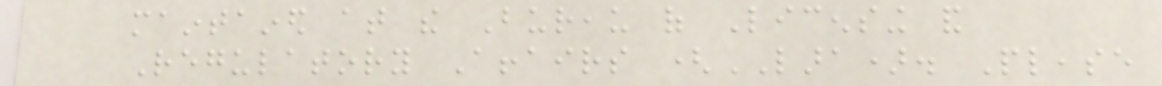maintained at the Bureau of Licensing and
Regulatory Affairs (LARA). Please
